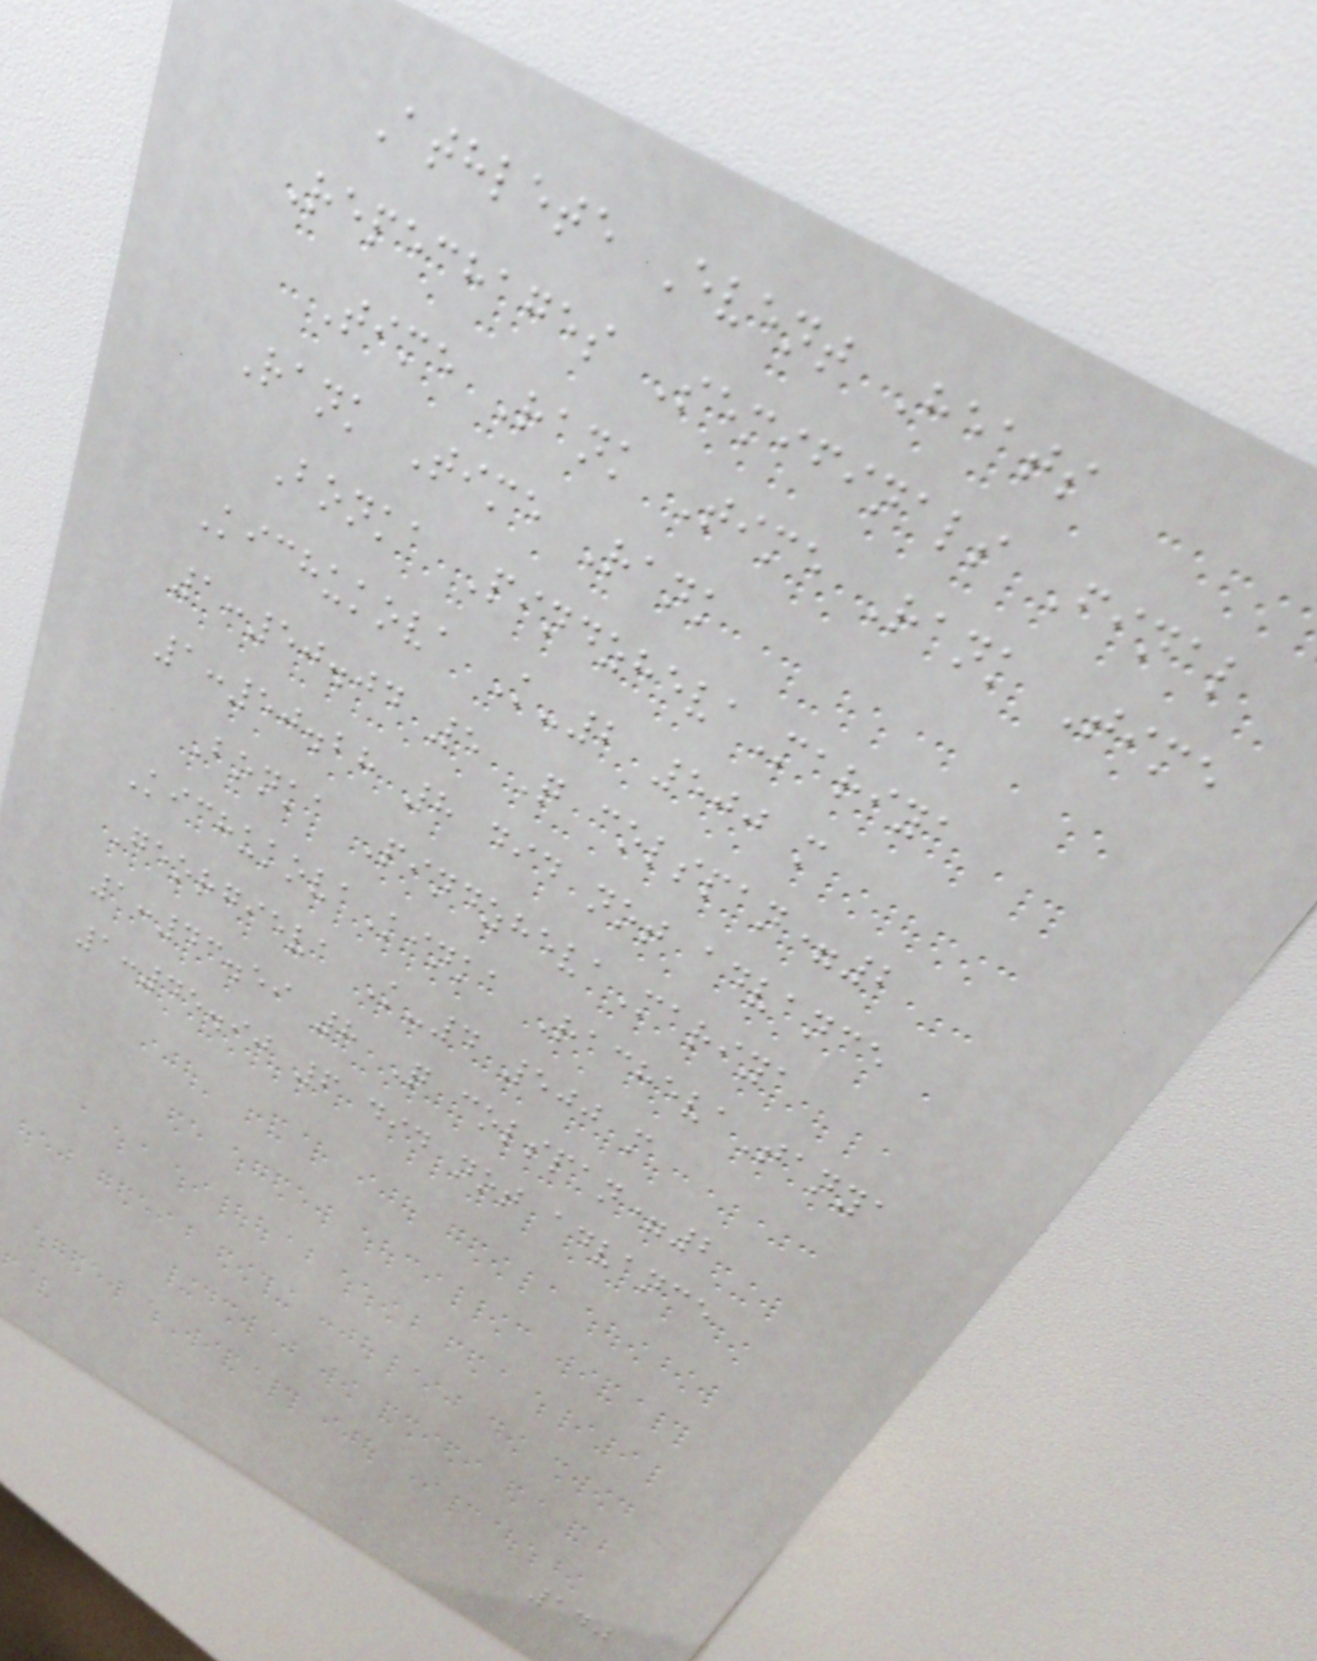Athlete Event Heats
Repechages Semifinals Final
Time Rank Time Rank Time
Rank Time Rank
Bonka PindzhevaMariya
Kichukova K-2 500 m
1:50.04 5 Q colspan=2
1:50.28 8 did not advance
Bonka PindzhevaMariya
KichukovaKinka RachevaTanya
Georgieva K-4 500 m
1:43.59 8 Q colspan=2
1:45.90 6 did not advance
140
